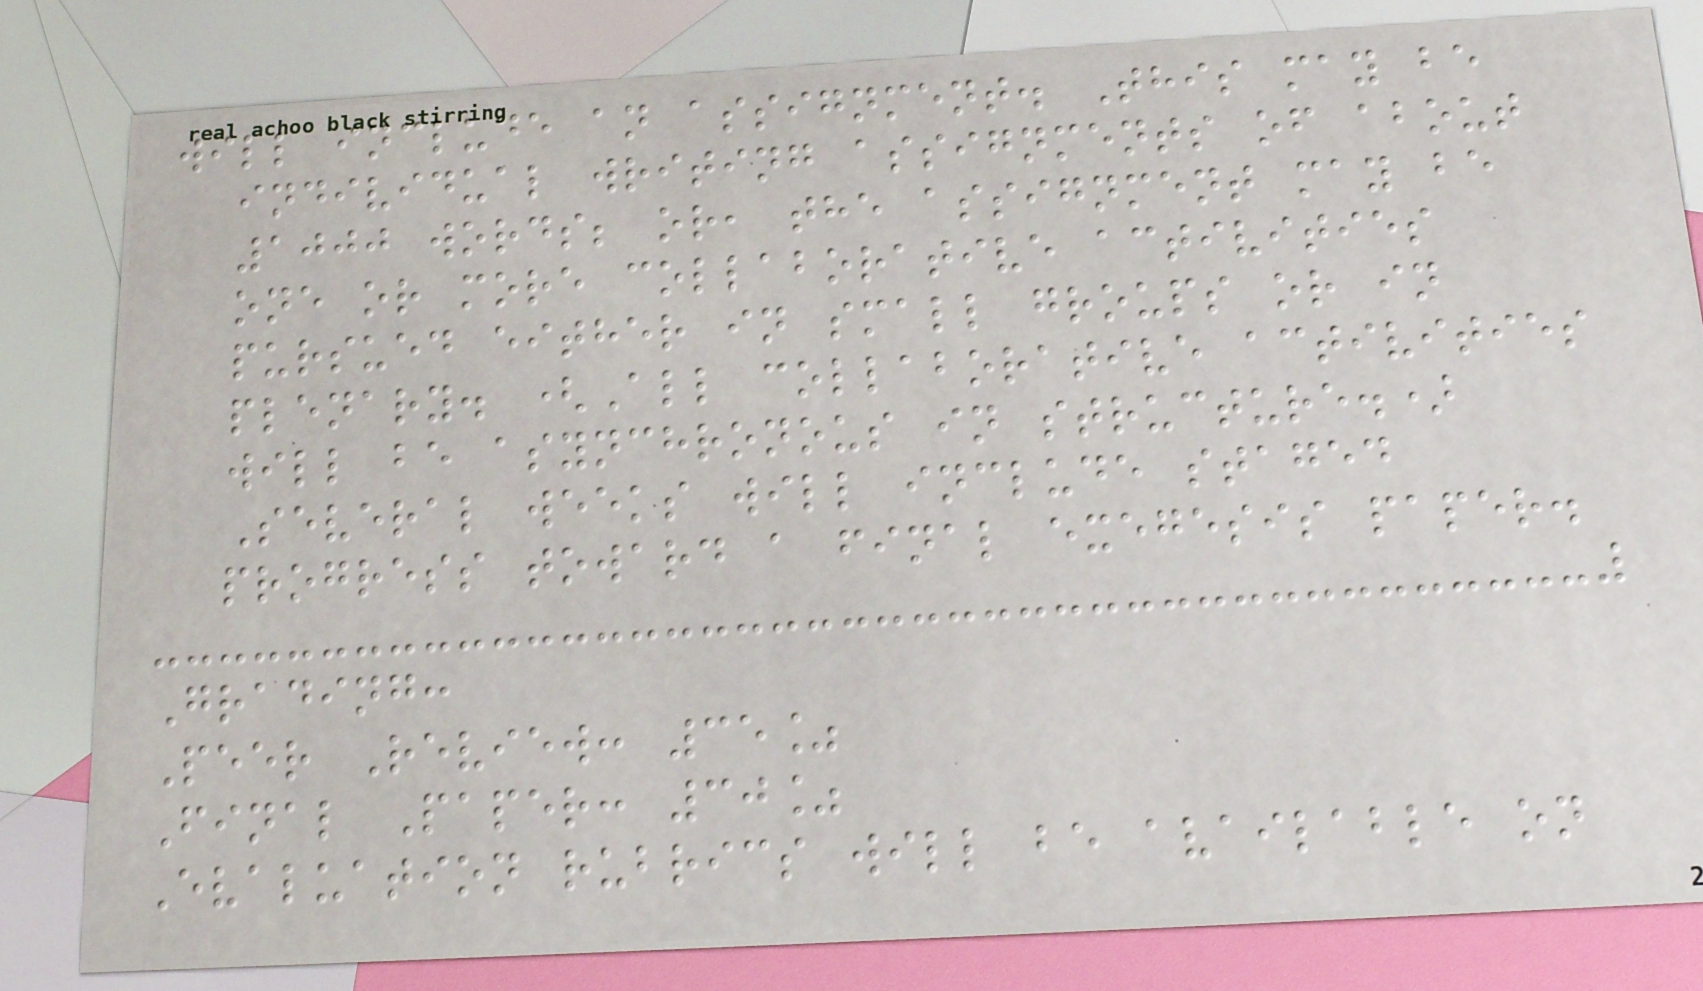will include an assignment. This may be
individual writing assignments of about
1000 words; or, the assignment may be
one or more collaborative activities
pursued either in small groups or in
plenary. (All collaborative activities
will be asynchronous in structure.)
Several weeks will include staged
progress toward a final exegesis paper.
Grading:
Peer Review: 35%
Final Paper: 30%
Evaluation rubrics will be available on
